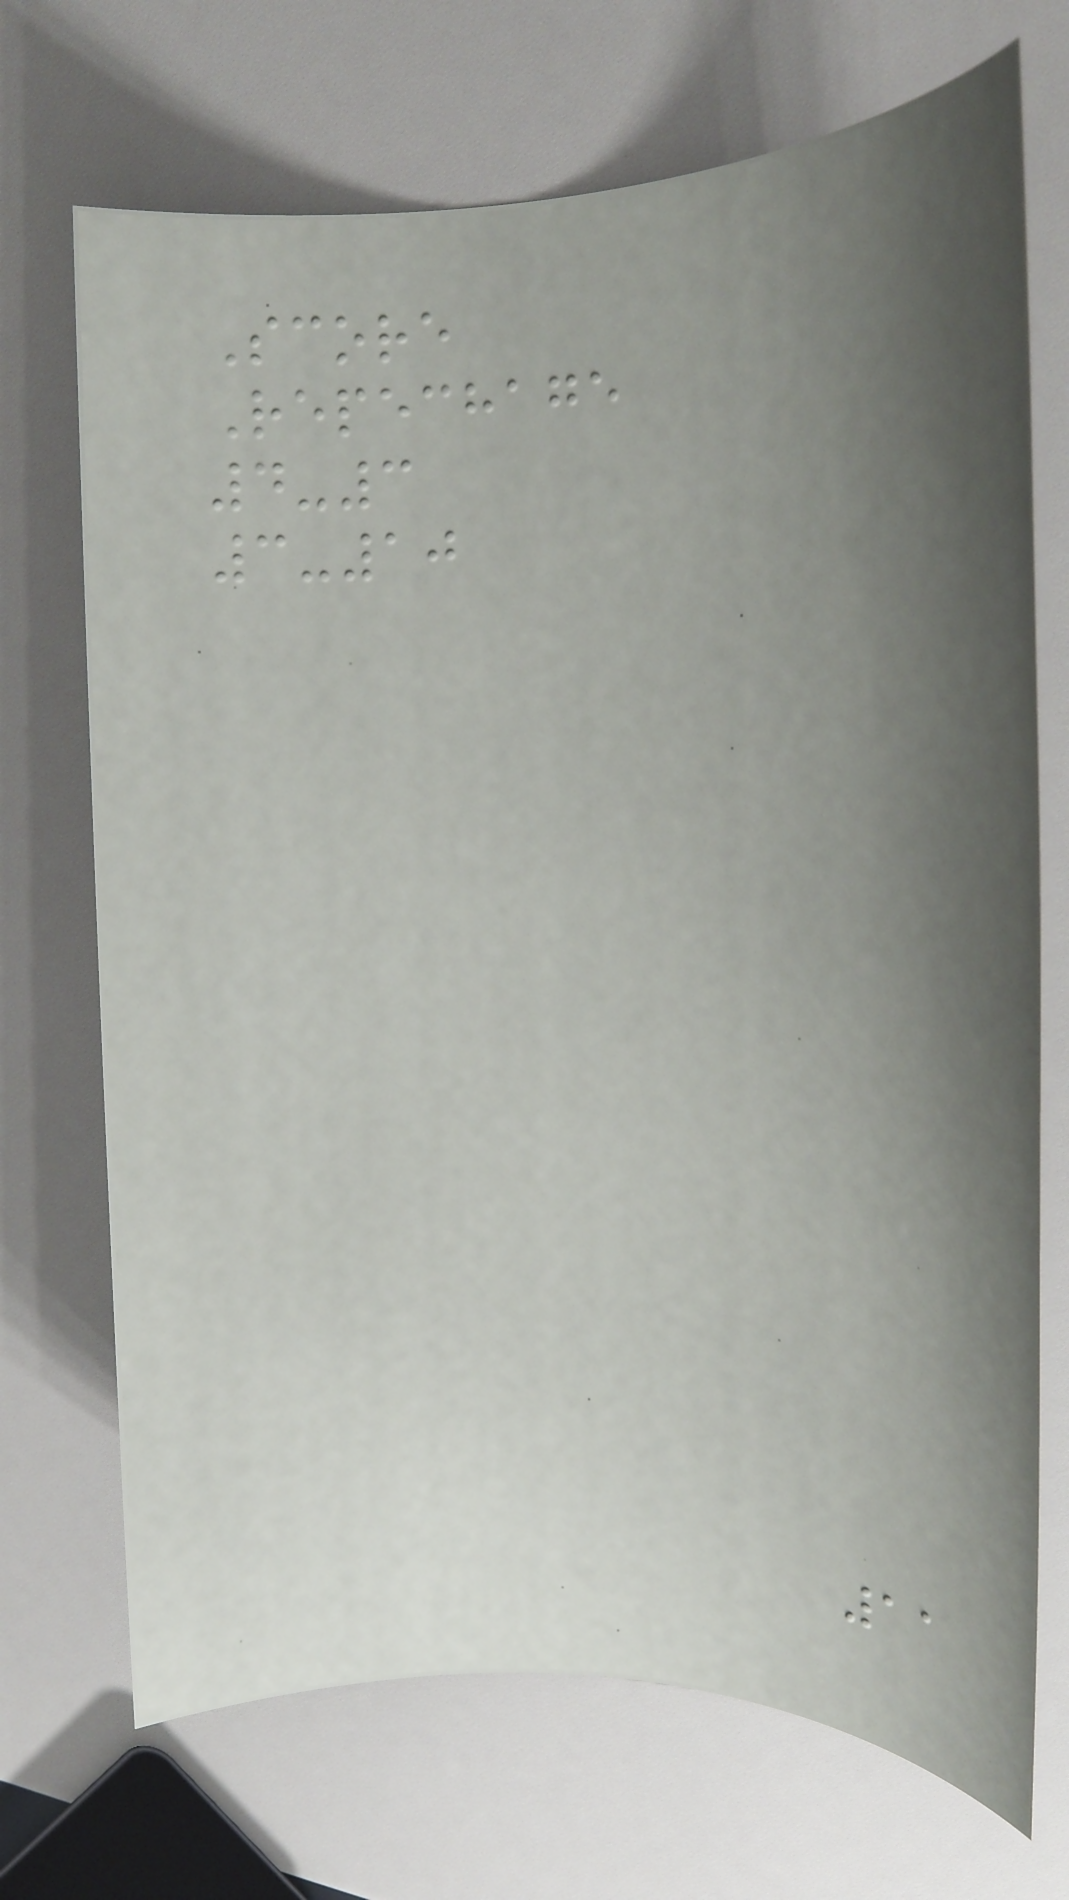Score
Repechage
4-3
3-10
11
